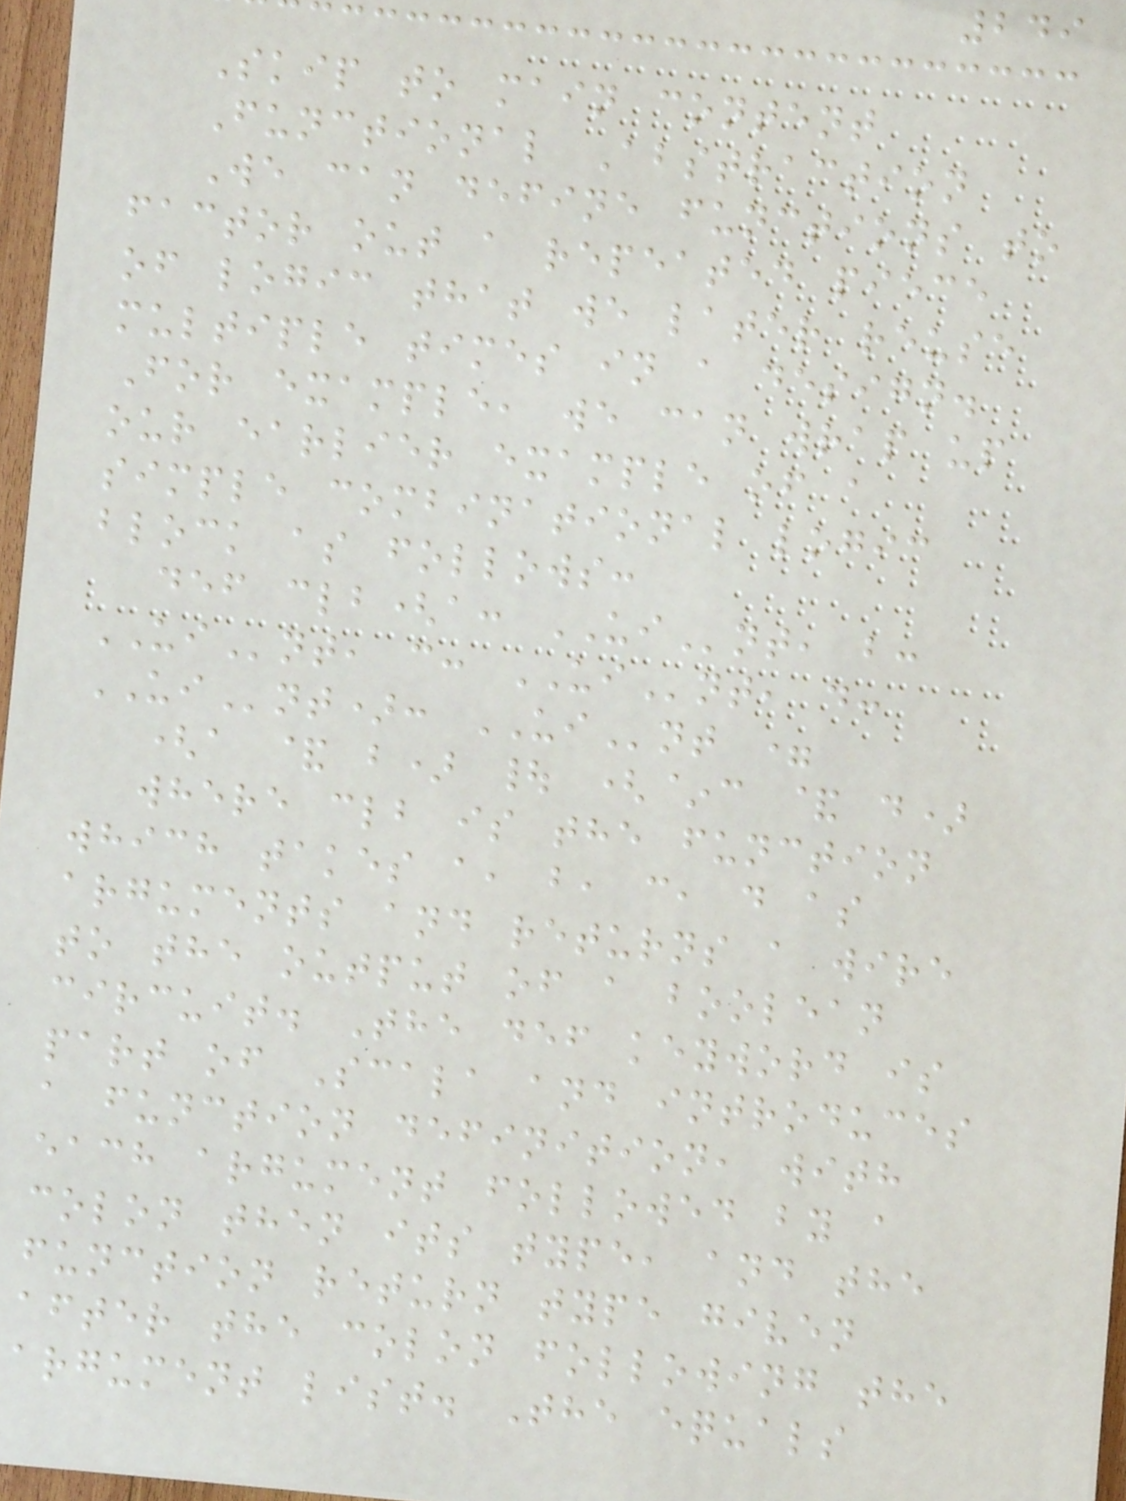249
Skip to main content
Functional Abstraction
We can define functions to
factor out a repeated piece
of logic that we later reuse
multiple times in a design.
For example, we can wrap up
our earlier example of a
simple combinational logic
block as follows:
def clb(a: UInt, b:
UInt, c: UInt, d:
UInt): UInt =
(a & b) | (~c & d)
where clb is the function
which takes a, b, c, d as
arguments and returns a wire
to the output of a boolean
circuit. The def keyword is
part of Scala and introduces
a function definition, with
each argument followed by a
colon then its type, and the
function return type given
after the colon following the
argument list. The equals
